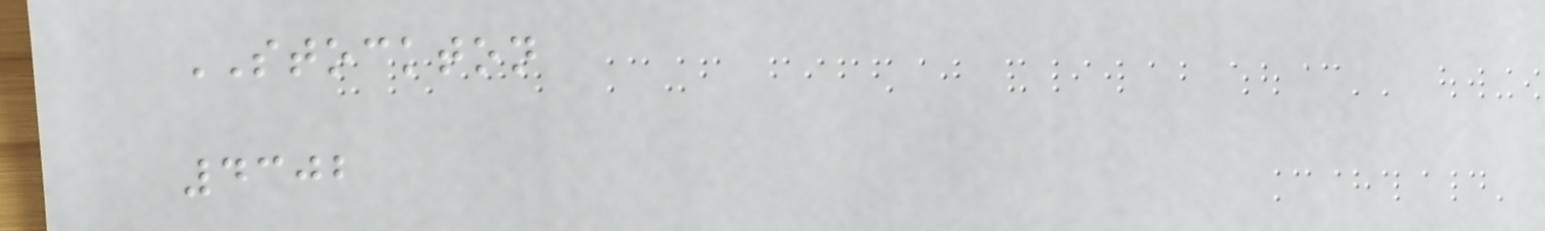STOCKTON
4302
